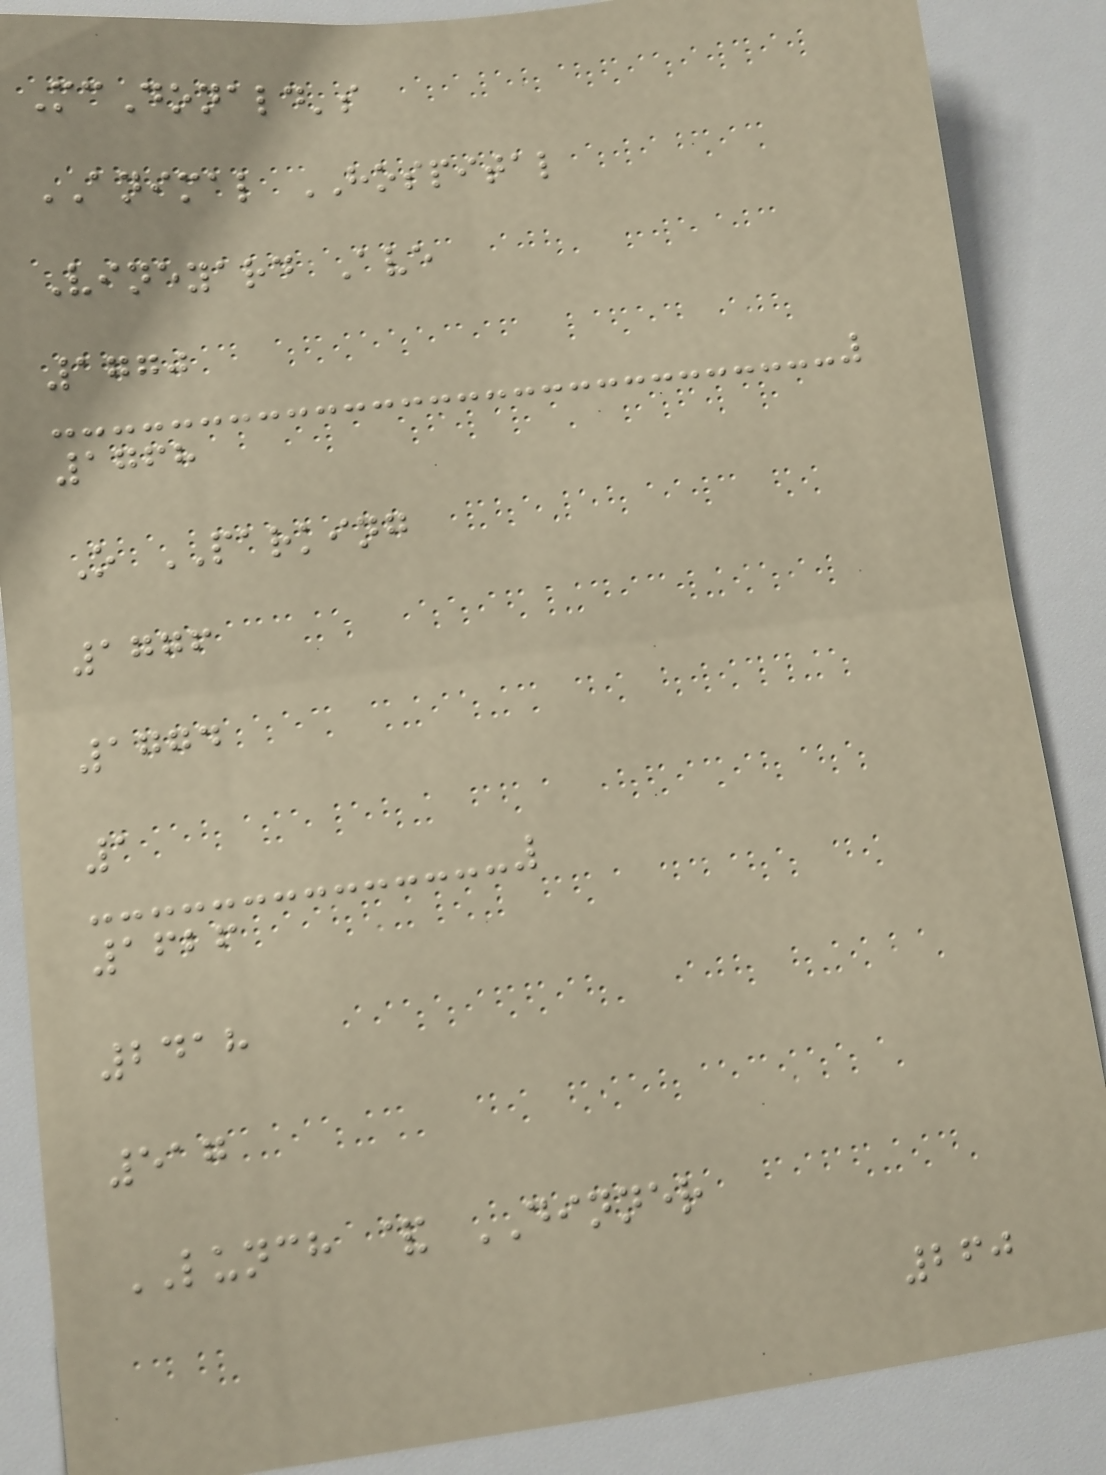McDonald's
ANIMAL HOSPITAL
Vineyard Ave
1770
1768
O PARKING
1776
1774
1
1626
2418
517
LUNCH & DINNER
260
